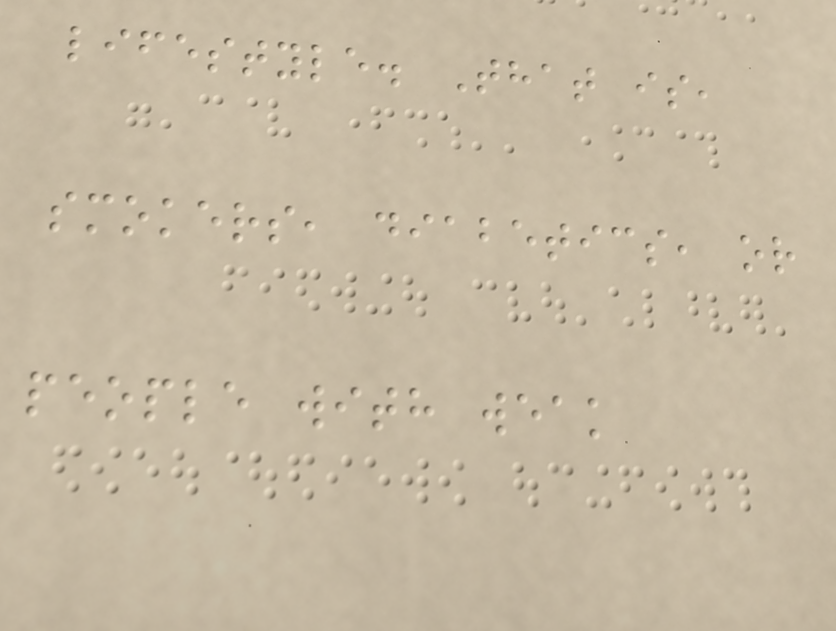lifestyle. That is,
smokers, diabetics, or
people with weak
